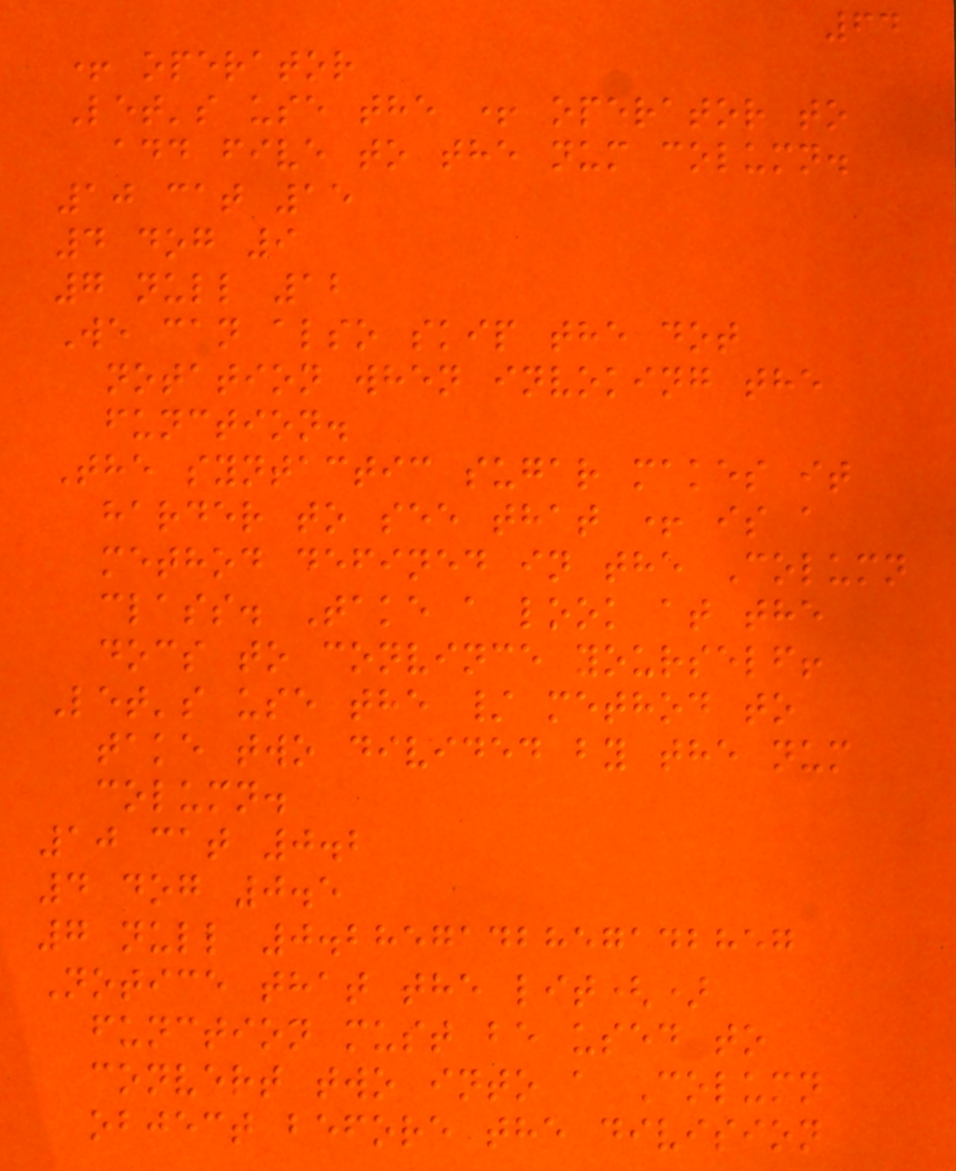64
+ operator
Let's use the + operator to
add five to the num column.
10 cat 15
4 dog 9
7 null 12
We can also skip the dot
notation when invoking the
function.
The syntactic sugar makes it
harder to see that + is a
method defined in the Column
class. Take a look at the
docs to convince yourself!
Let's use the / method to
take two divided by the num
column.
10 cat 0.2
4 dog 0.5
7 null 0.2857142857142857
Notice that the lit()
function must be used to
convert two into a Column
object before the division
